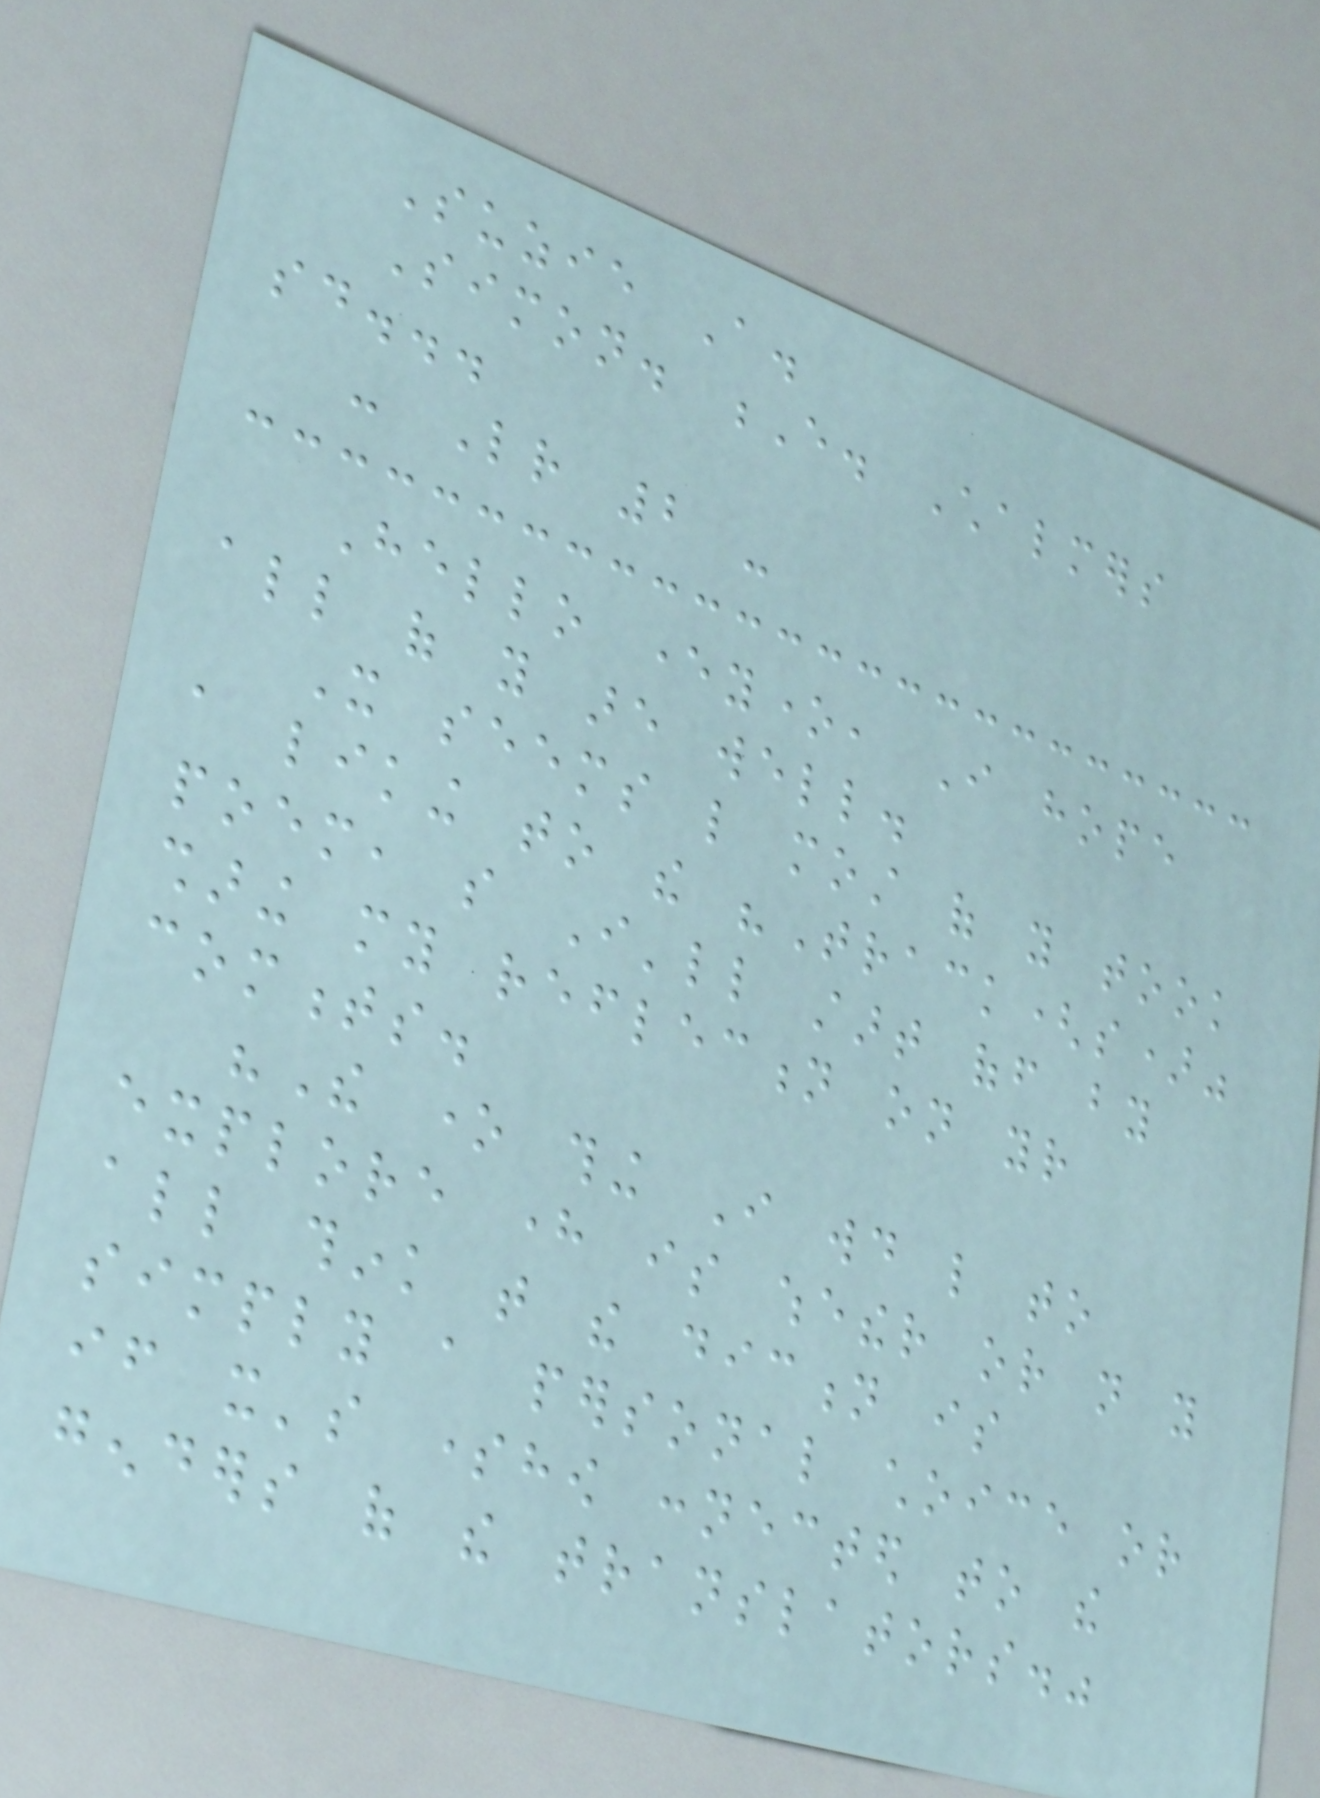Suzie A.
Simon. E. Chalmers
said...
- Letter 2 -
Hello everyone, I hope
all of you are well.
It seems like most of you took
a liking to the "Track(s)"
poem, so I'll start off by
sharing my reflection on your
comments.
"The one thing I would like to
explore here is whether or not you
all think that the diction is
simply a personal choice or
if it's somehow connected to the
genders of the translators."
